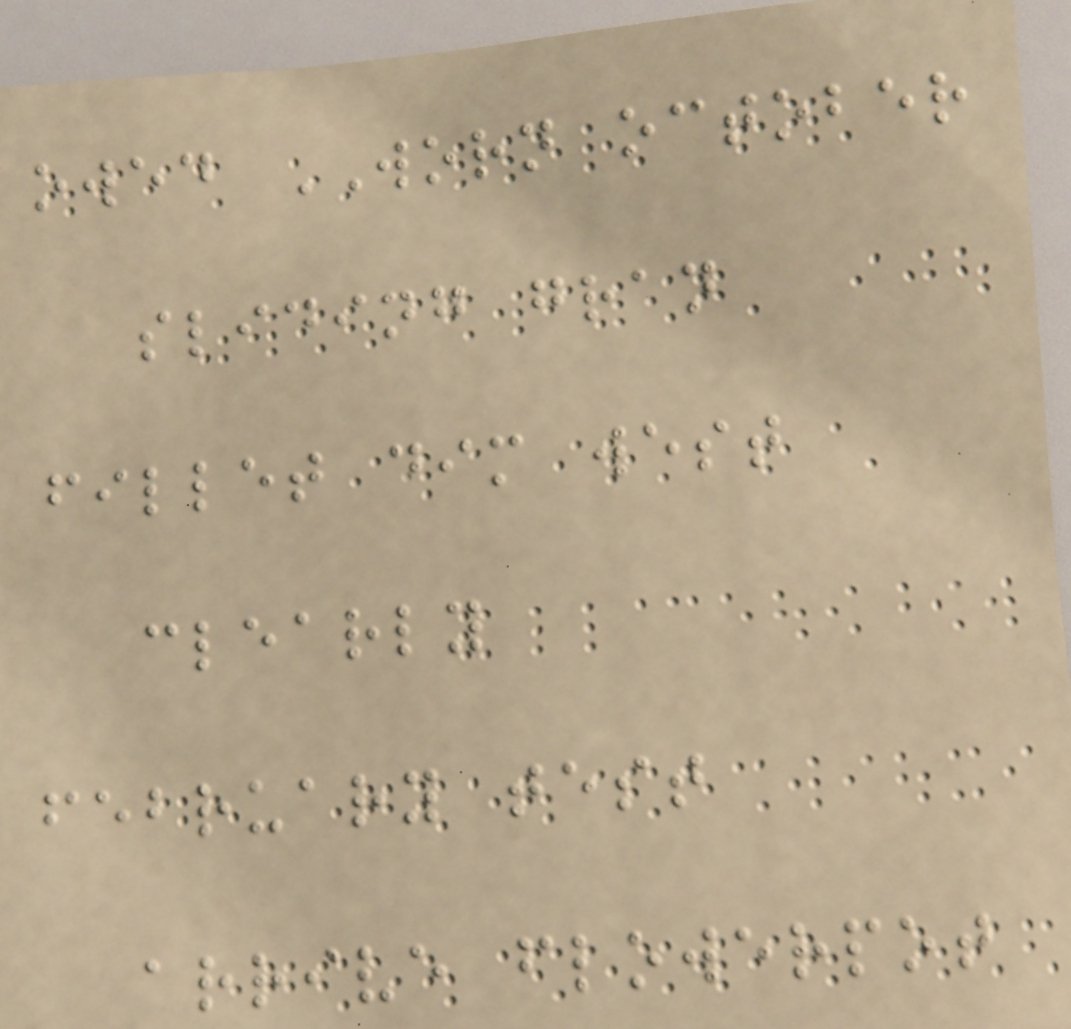owed WORN october
sliding gran
fillet dim west
clearly
february test
arrive flowerpot
